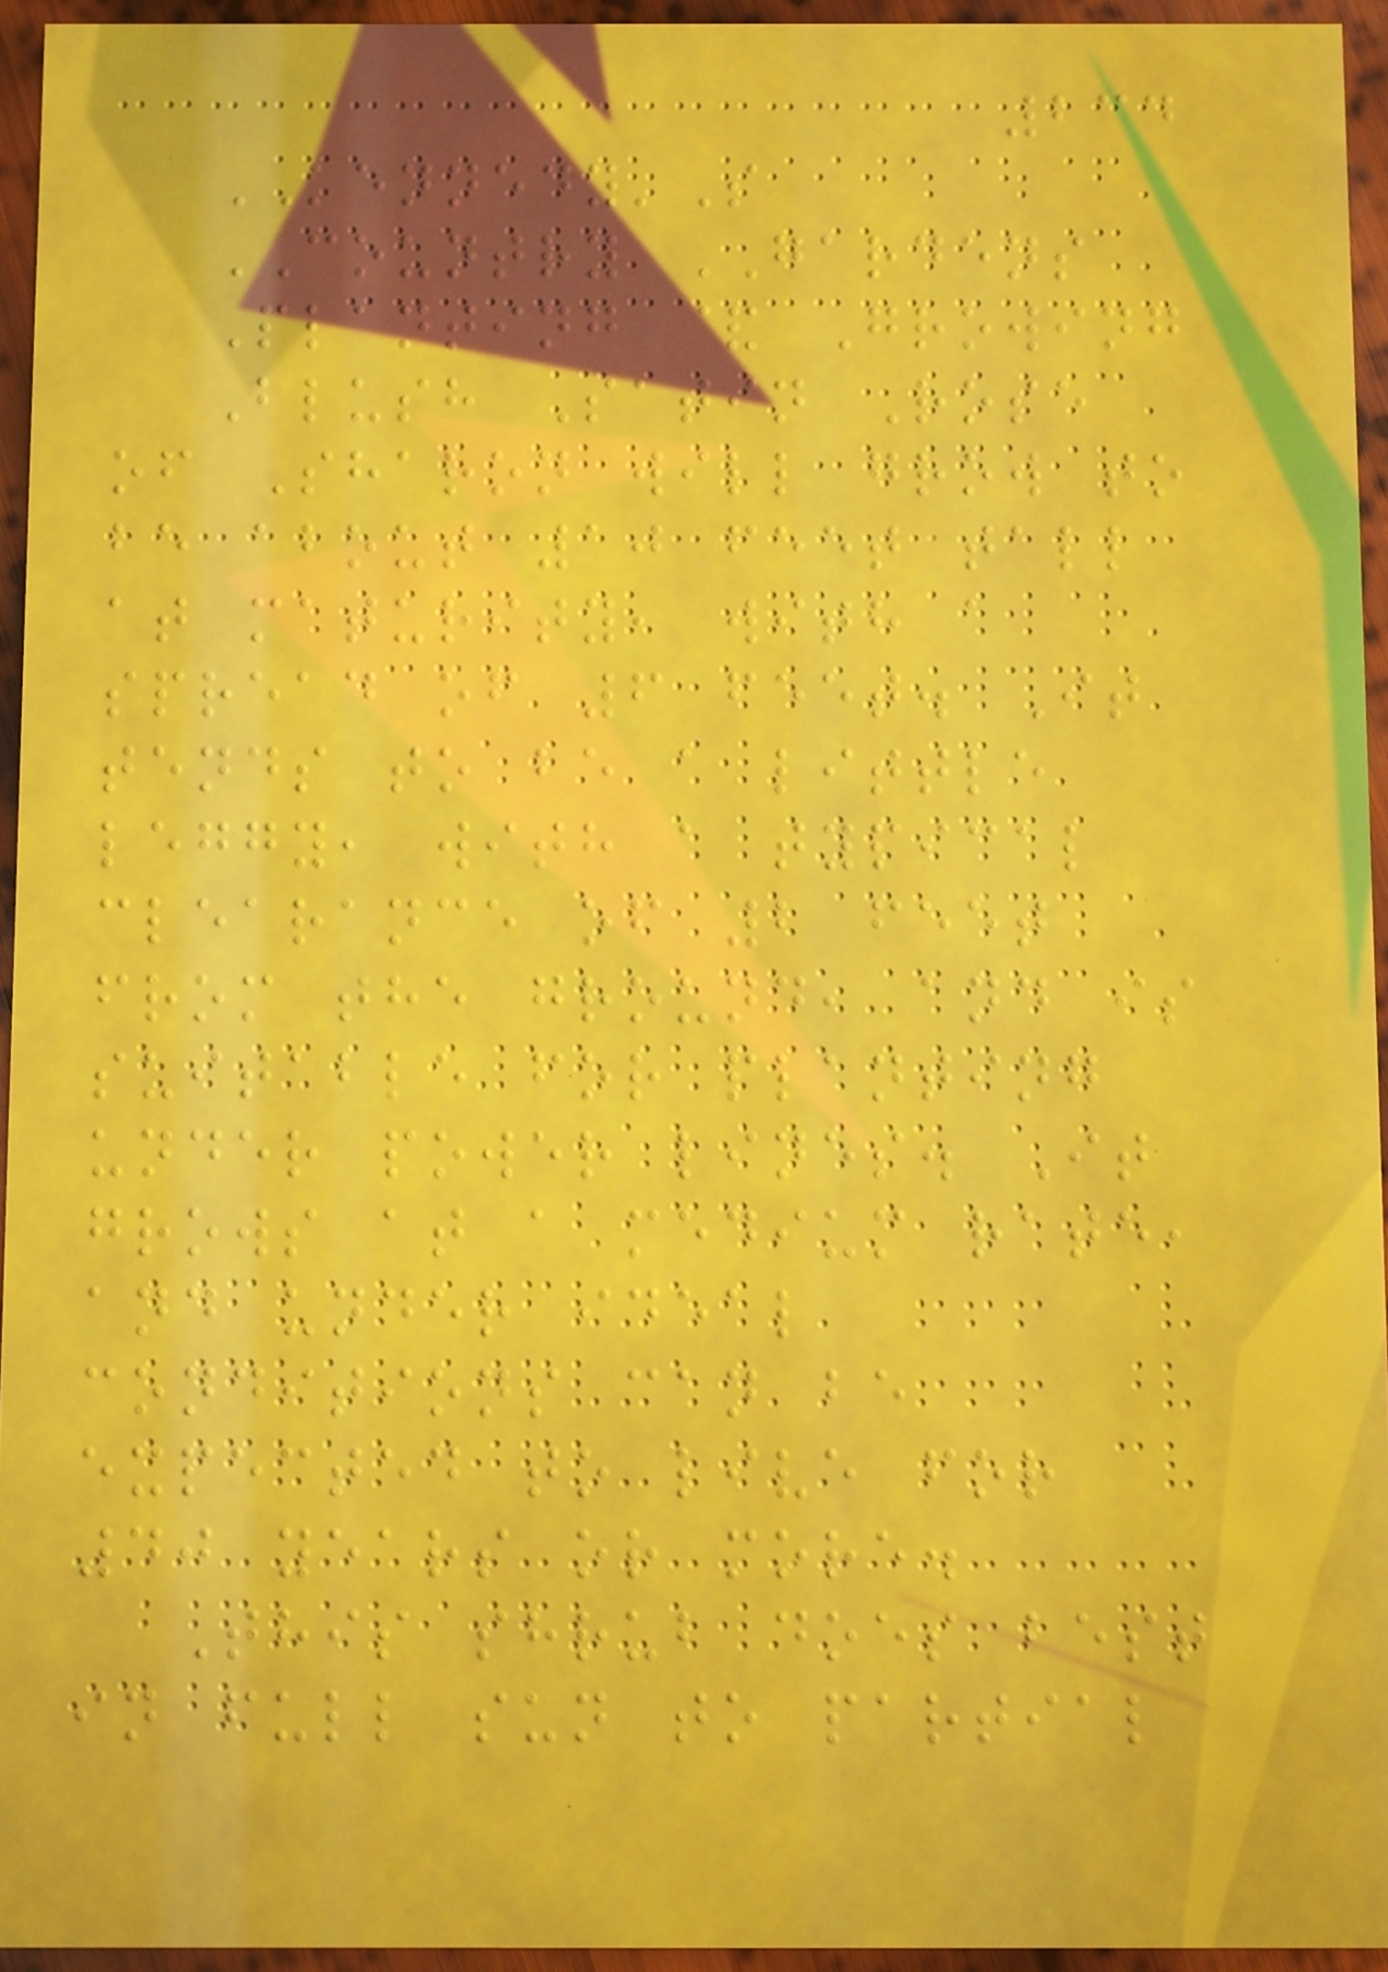234
KENNEDY'S
COUNTRY GARDENS
Planting & Growing
Blush Satin Rose
of Sharon will grow to
be about 10 feet tall
at maturity, with a
spread of 6 feet. It
tends to be a little
leggy, with a typical
clearance of 2 feet
from the ground, and is
suitable for planting
under power lines. It
grows at a medium rate,
and under ideal
conditions can be
expected to live for
40 years or more.
This shrub does best
in full sun to partial
